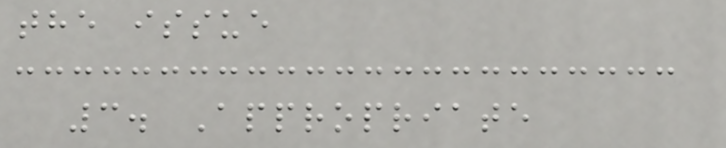the issue
3. Appropriate
